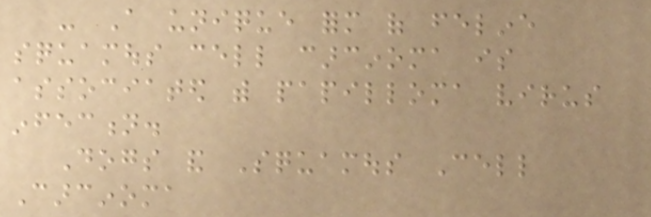- A unique form of feline
squamous cell carcinoma is
associated with papilloma virus
infection.
Dogs and Squamous Cell
Carcinoma
